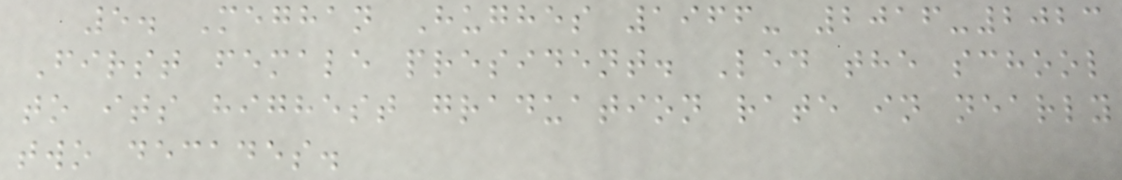5. Meghan Hughes 1966- 2016-2023
First female president. Led the school
to its highest graduation rate in nearly
two decades.
